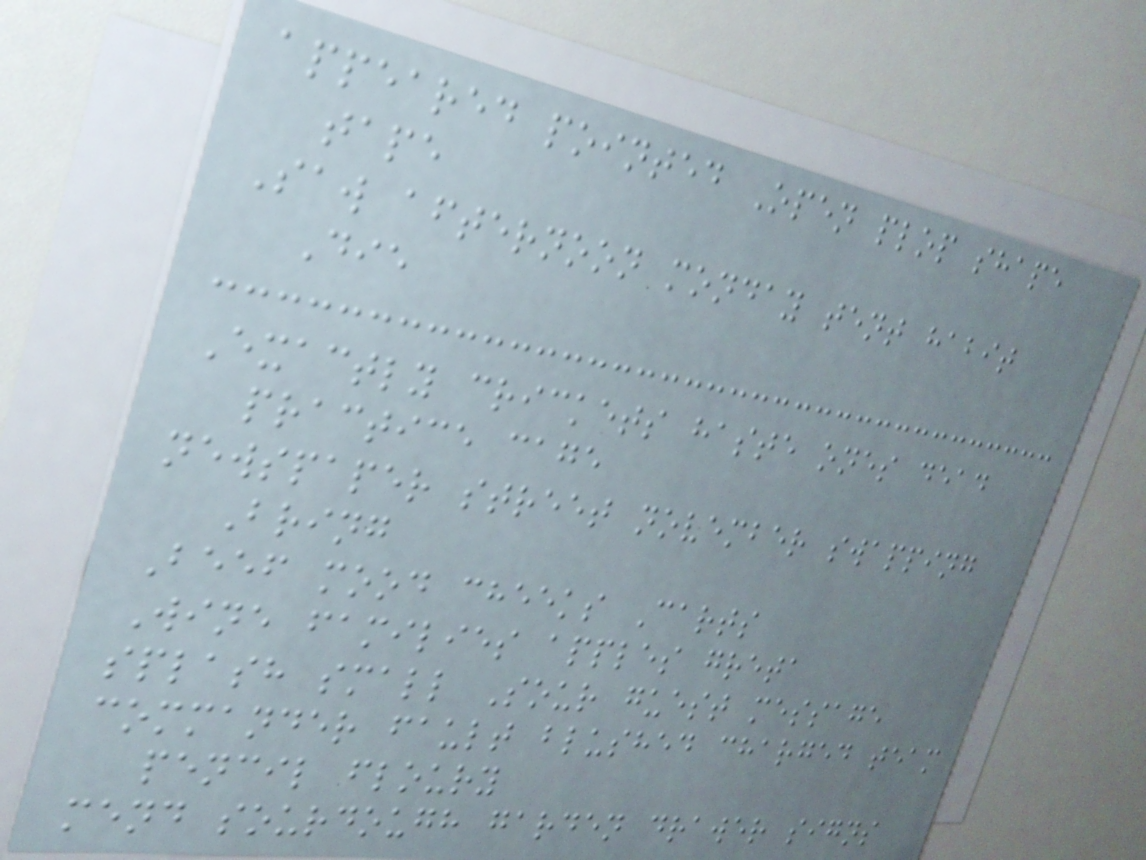appeared pointed Open plop shape
tape
Saw afternoon monday tent habit
Die
Exactly crickets haste ones dead
practice cage
newspaper street november swapping
Bring
Beef mood cheeks Carts
Wine families apples greta
splash small Sour guest message
commander fault blushed charged team
pencil floury
mend sourdough garden drawer signs
